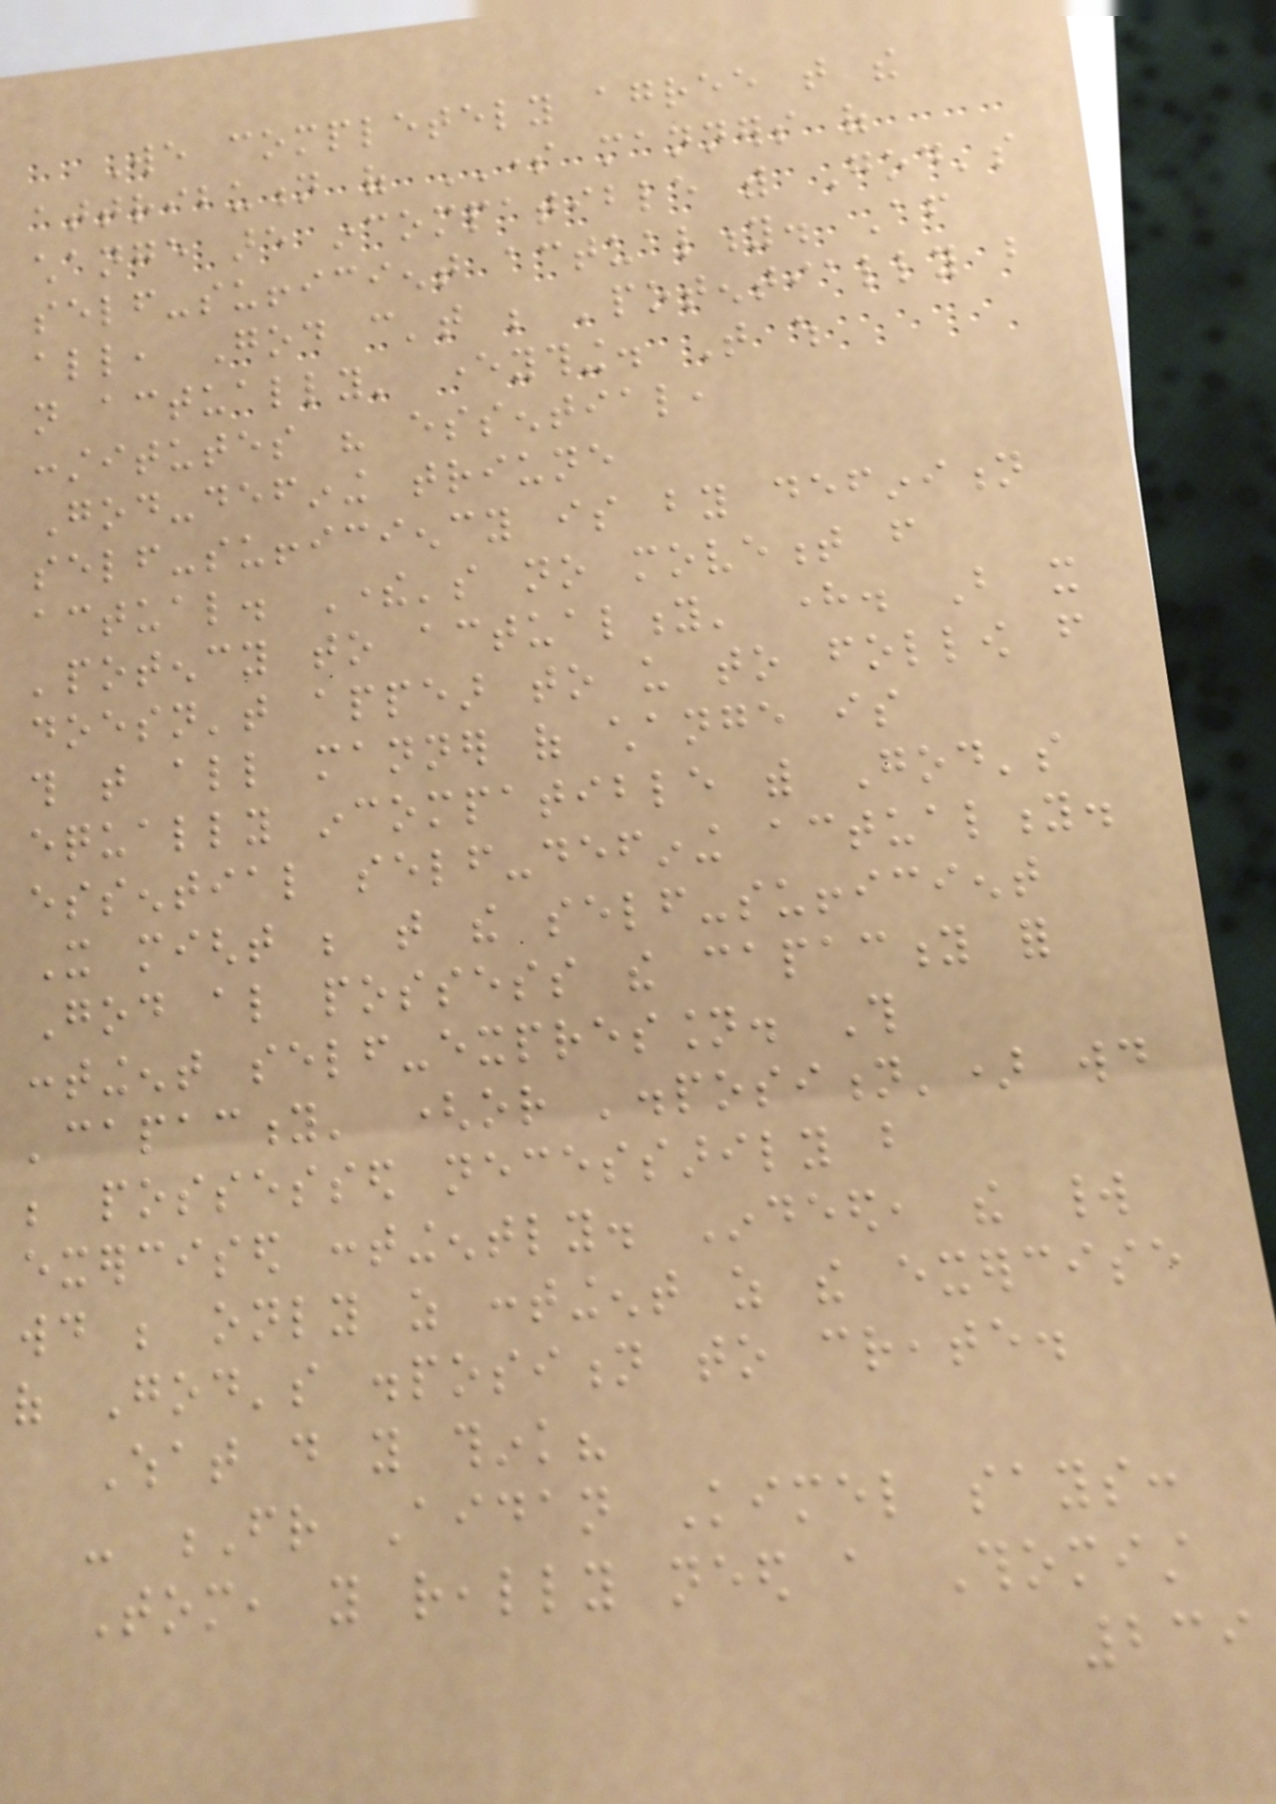We completely agree that the
attribution of SOME manners of
change are incompatible with God's
self-sufficient actuality. After
all, God can't be 'potentially but
not actually' everything. That which
constitutes his essential,
God-defining triune
self-sufficiency is by definition
actual. There's no movement from
'potency to actuality' here. But it
doesn't appear to us to follow from
this that all manner of change is
equally incompatible with God's
essential self-defining actuality.
It might be that the self-sufficient
God also possess the capacity for
contingent self-expression. This
'capacity' (or 'disposition') would
be possessed necessarily but
exercised contingently. Indeed, the world
would be only as contingent as the exercise
of God's disposition to create.
What do you think?
- Fr Aidan Kimel says:
Tom, you really need a Thomist
239
